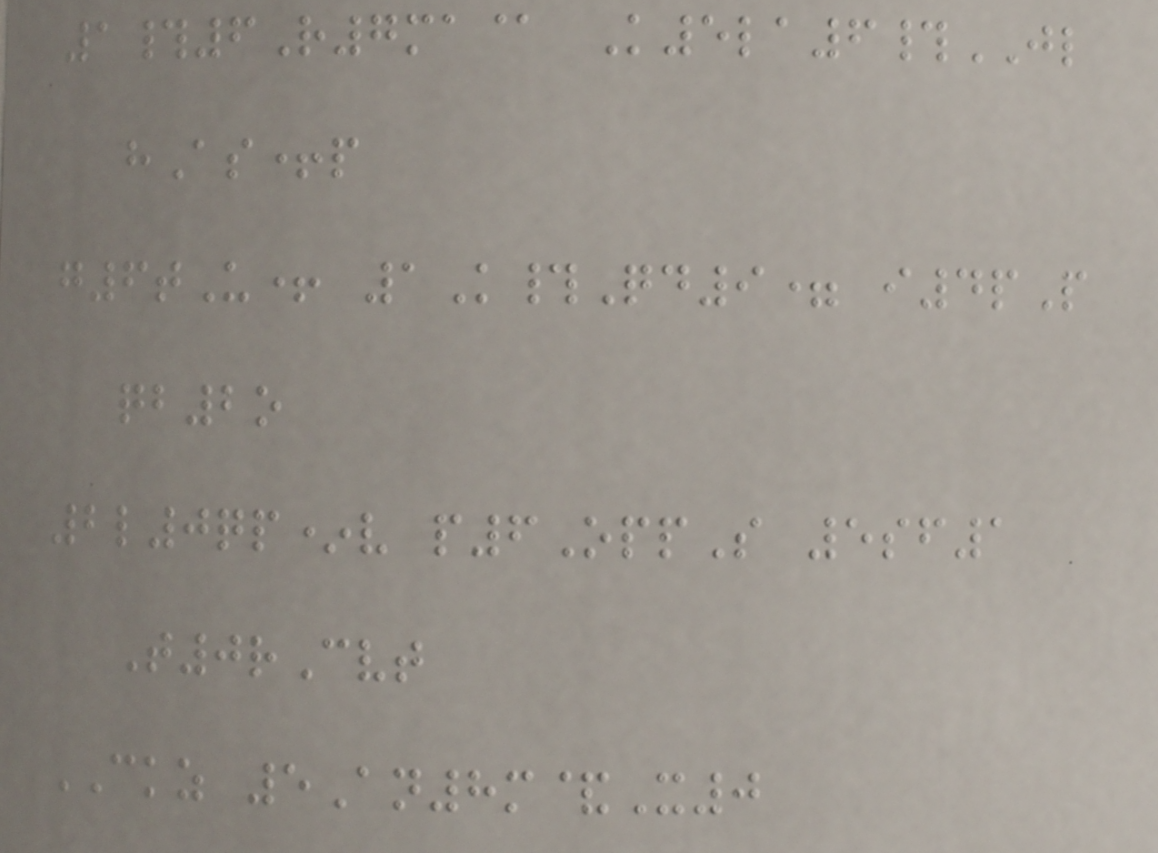1#6R7ma@ K5la6#JL
hAs+p
g6tU+ 1K#Qd9= i4pP
qb2o
2l0qp*v p6OppS 5sf1
T0rCvt
CKZ 5An8m&X0
